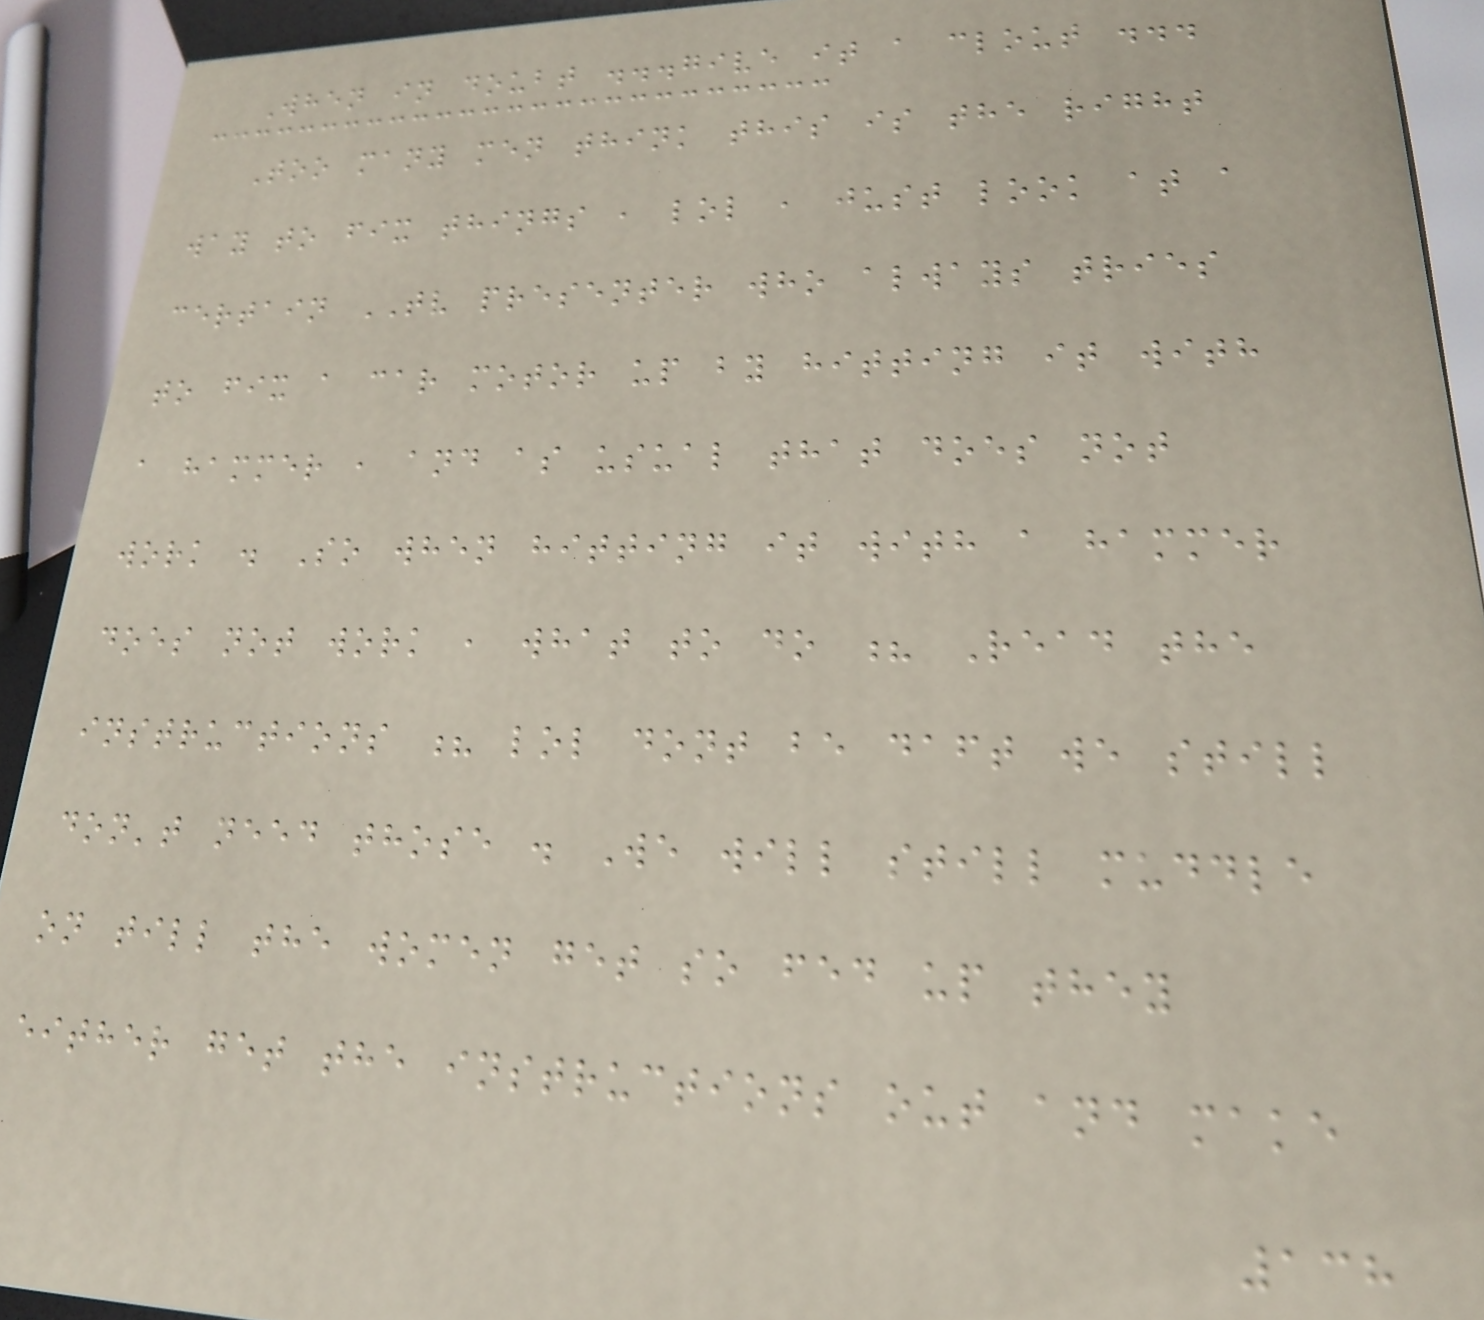When in doubt ...give it a clout ...
Too many men think this is the right
way to fix things , lol , just look at a
certain TV presenter who always tries
to fix a car motor up by hitting it with
a hammer , and as usual that does not
work . So when hitting it with a hammer
does not work , what to do ? Read the
instructions ? lol dont be daft we still
don't need those . We will still muddle
on till the women get so fed up they
either get the instructions out and make
138
